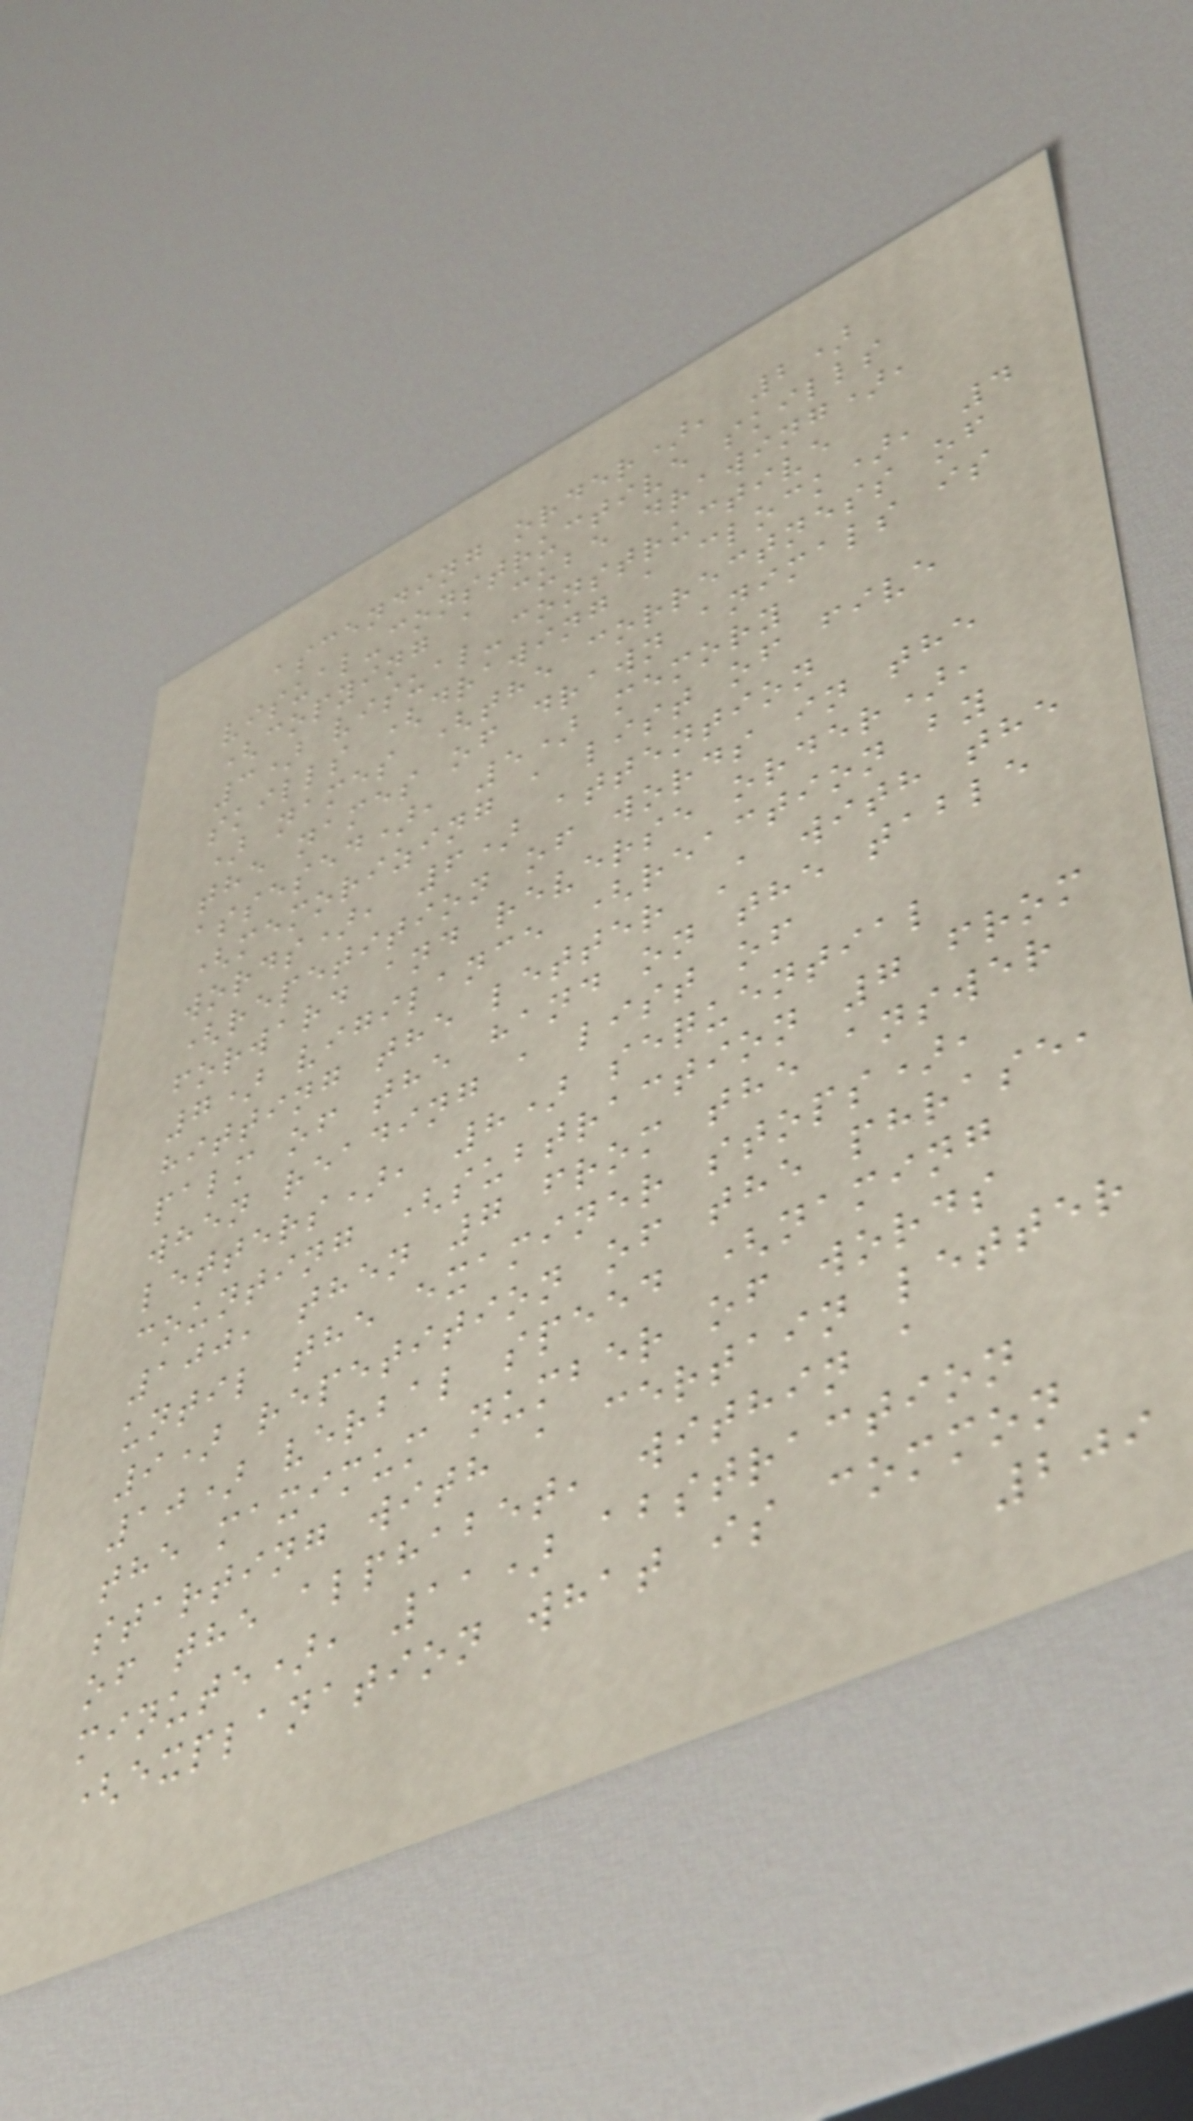ascending order), 2)
visual-constructive skills
(copying a cube drawing),
3) visual-constructive
skills (drawing a clock), 4
) names (the correctness of
the names of drawn animals is
assesed), 5) memory
(memorizing a list of five
words), 6) attention
(repetition of words in the
forward and reverse order),
7) vigilance (reaction by
hitting the letter A with the
palm of the hand on the table
when reading a list of
letters), 8) sequential
counting (subtraction 7 from
100, then 7 from the answer
until the examiner stops),
9) repetition of the phrase,
10) verbal speed (naming
the maximum number of words
starting with a certain letter
of the alphabet, within a
minute), 11) abstraction
(explanation what is common
209
